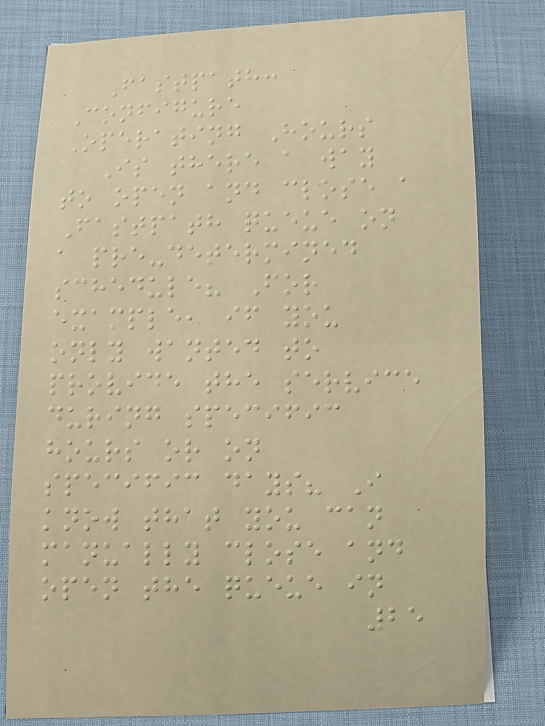Fastpath:
Configure
Operating Hours
Is there a way
to open and close a
Fastpath queue on
a pre-determined
schedule? For
example, if you
only wanted to
provide the service
during specific
hours or on
specific days? I
know that you can
manually close and
open the queue in
25
